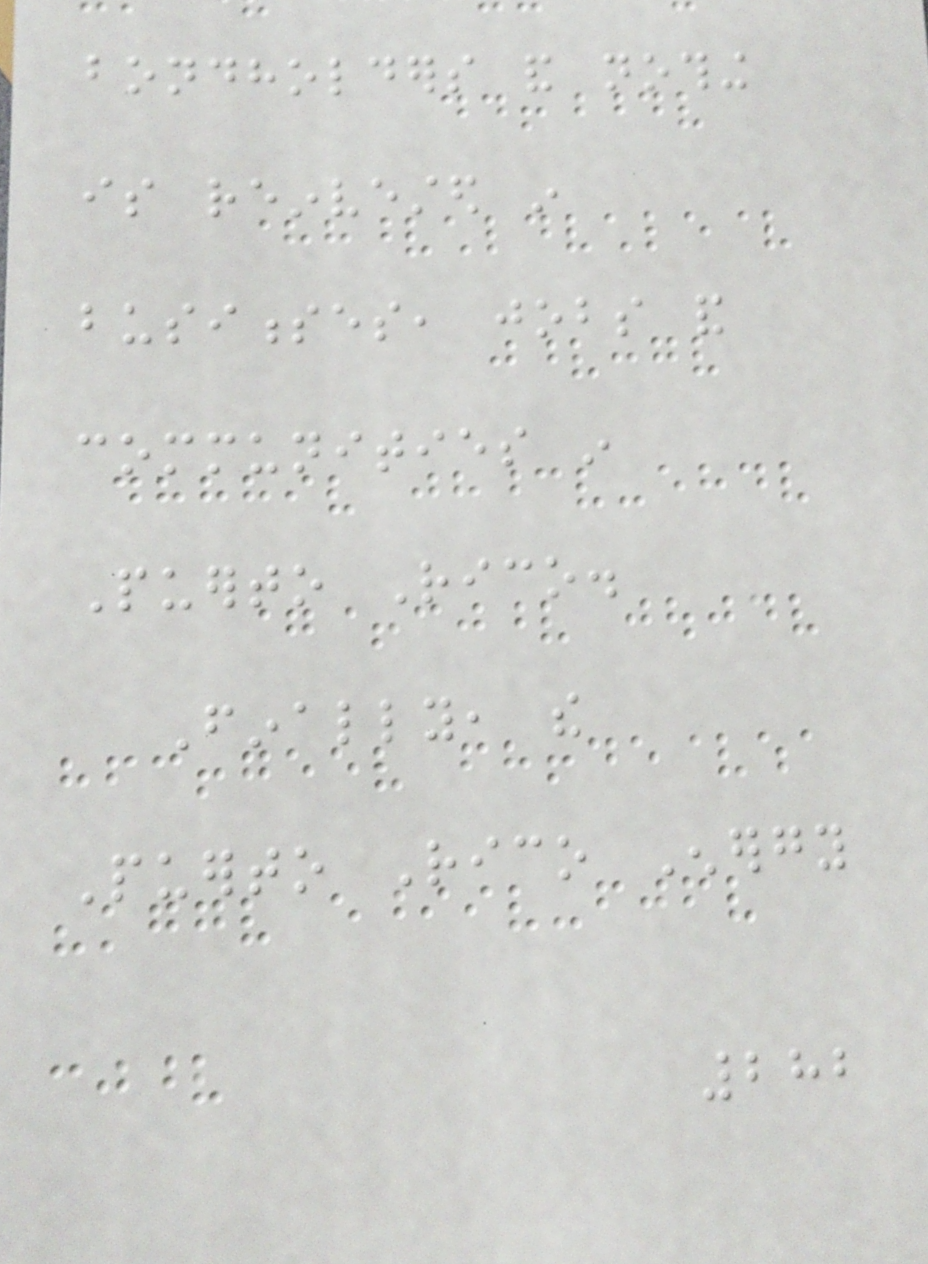bondholders and nothing
is reinvested in
businesses, jobs and
communities in
Puerto Rico.
Finally, the
Puerto Rico Energy
282
